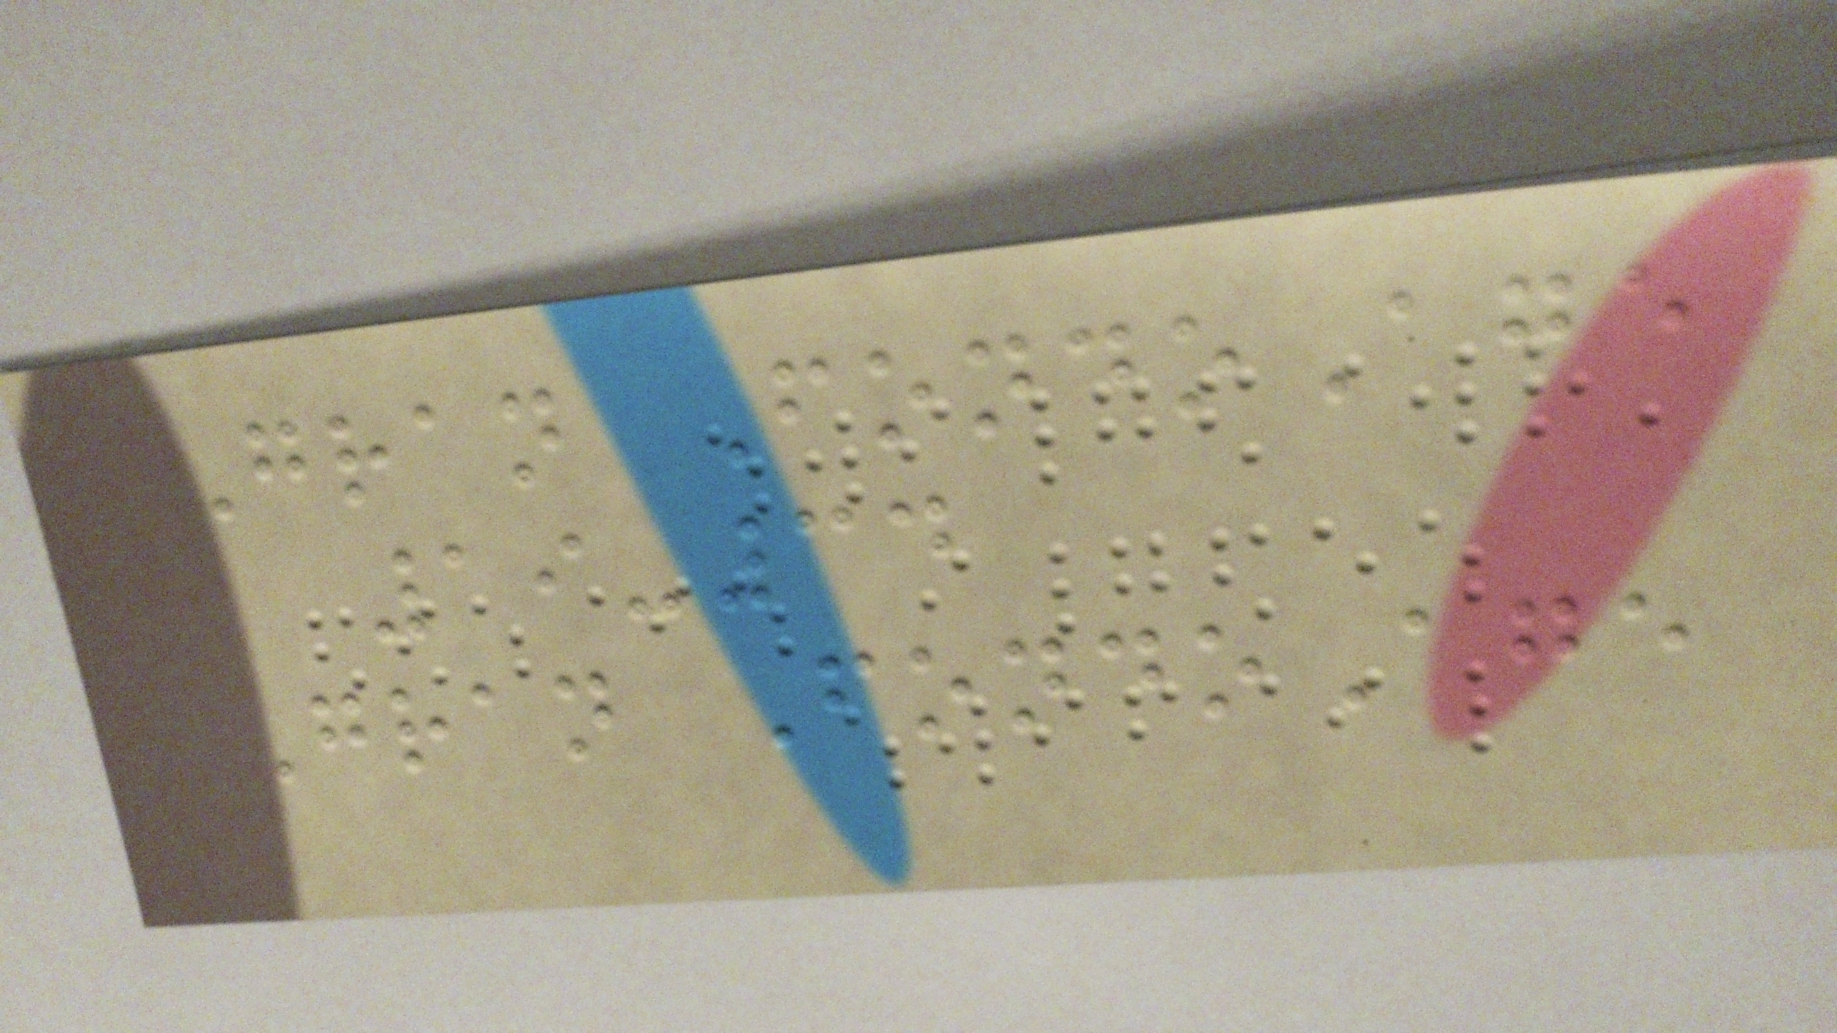Gran FondoAge
19-34
Gran FondoAge
